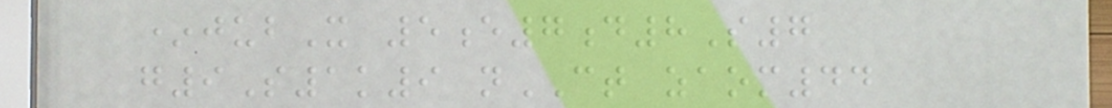*jubX 5e7d8S7
g9S1k9 nCT zaom44
